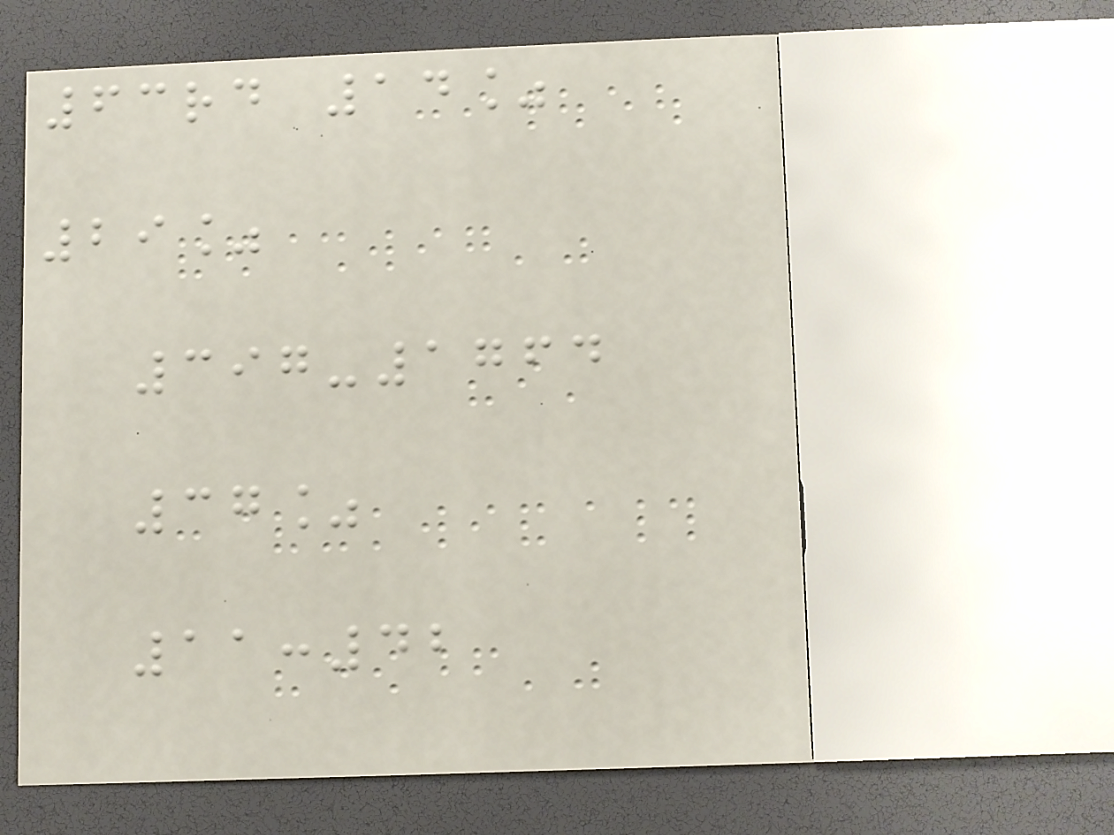63rd 14%
29%
397-1764
37%
11:42
